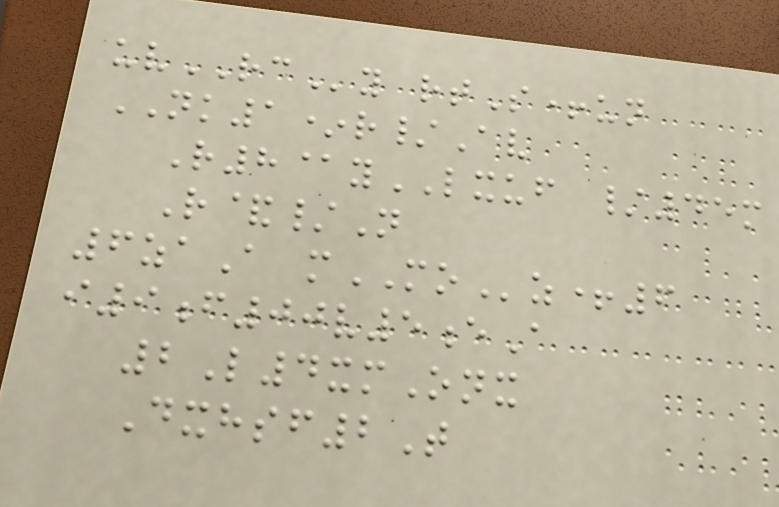uvRCy rtS+un
NK1*r/Av
R8@yLXUF /45m
R&/N
6zaA mMOz+6
i9f00v5eA
2L4xmOnx
Dxhsf2T
